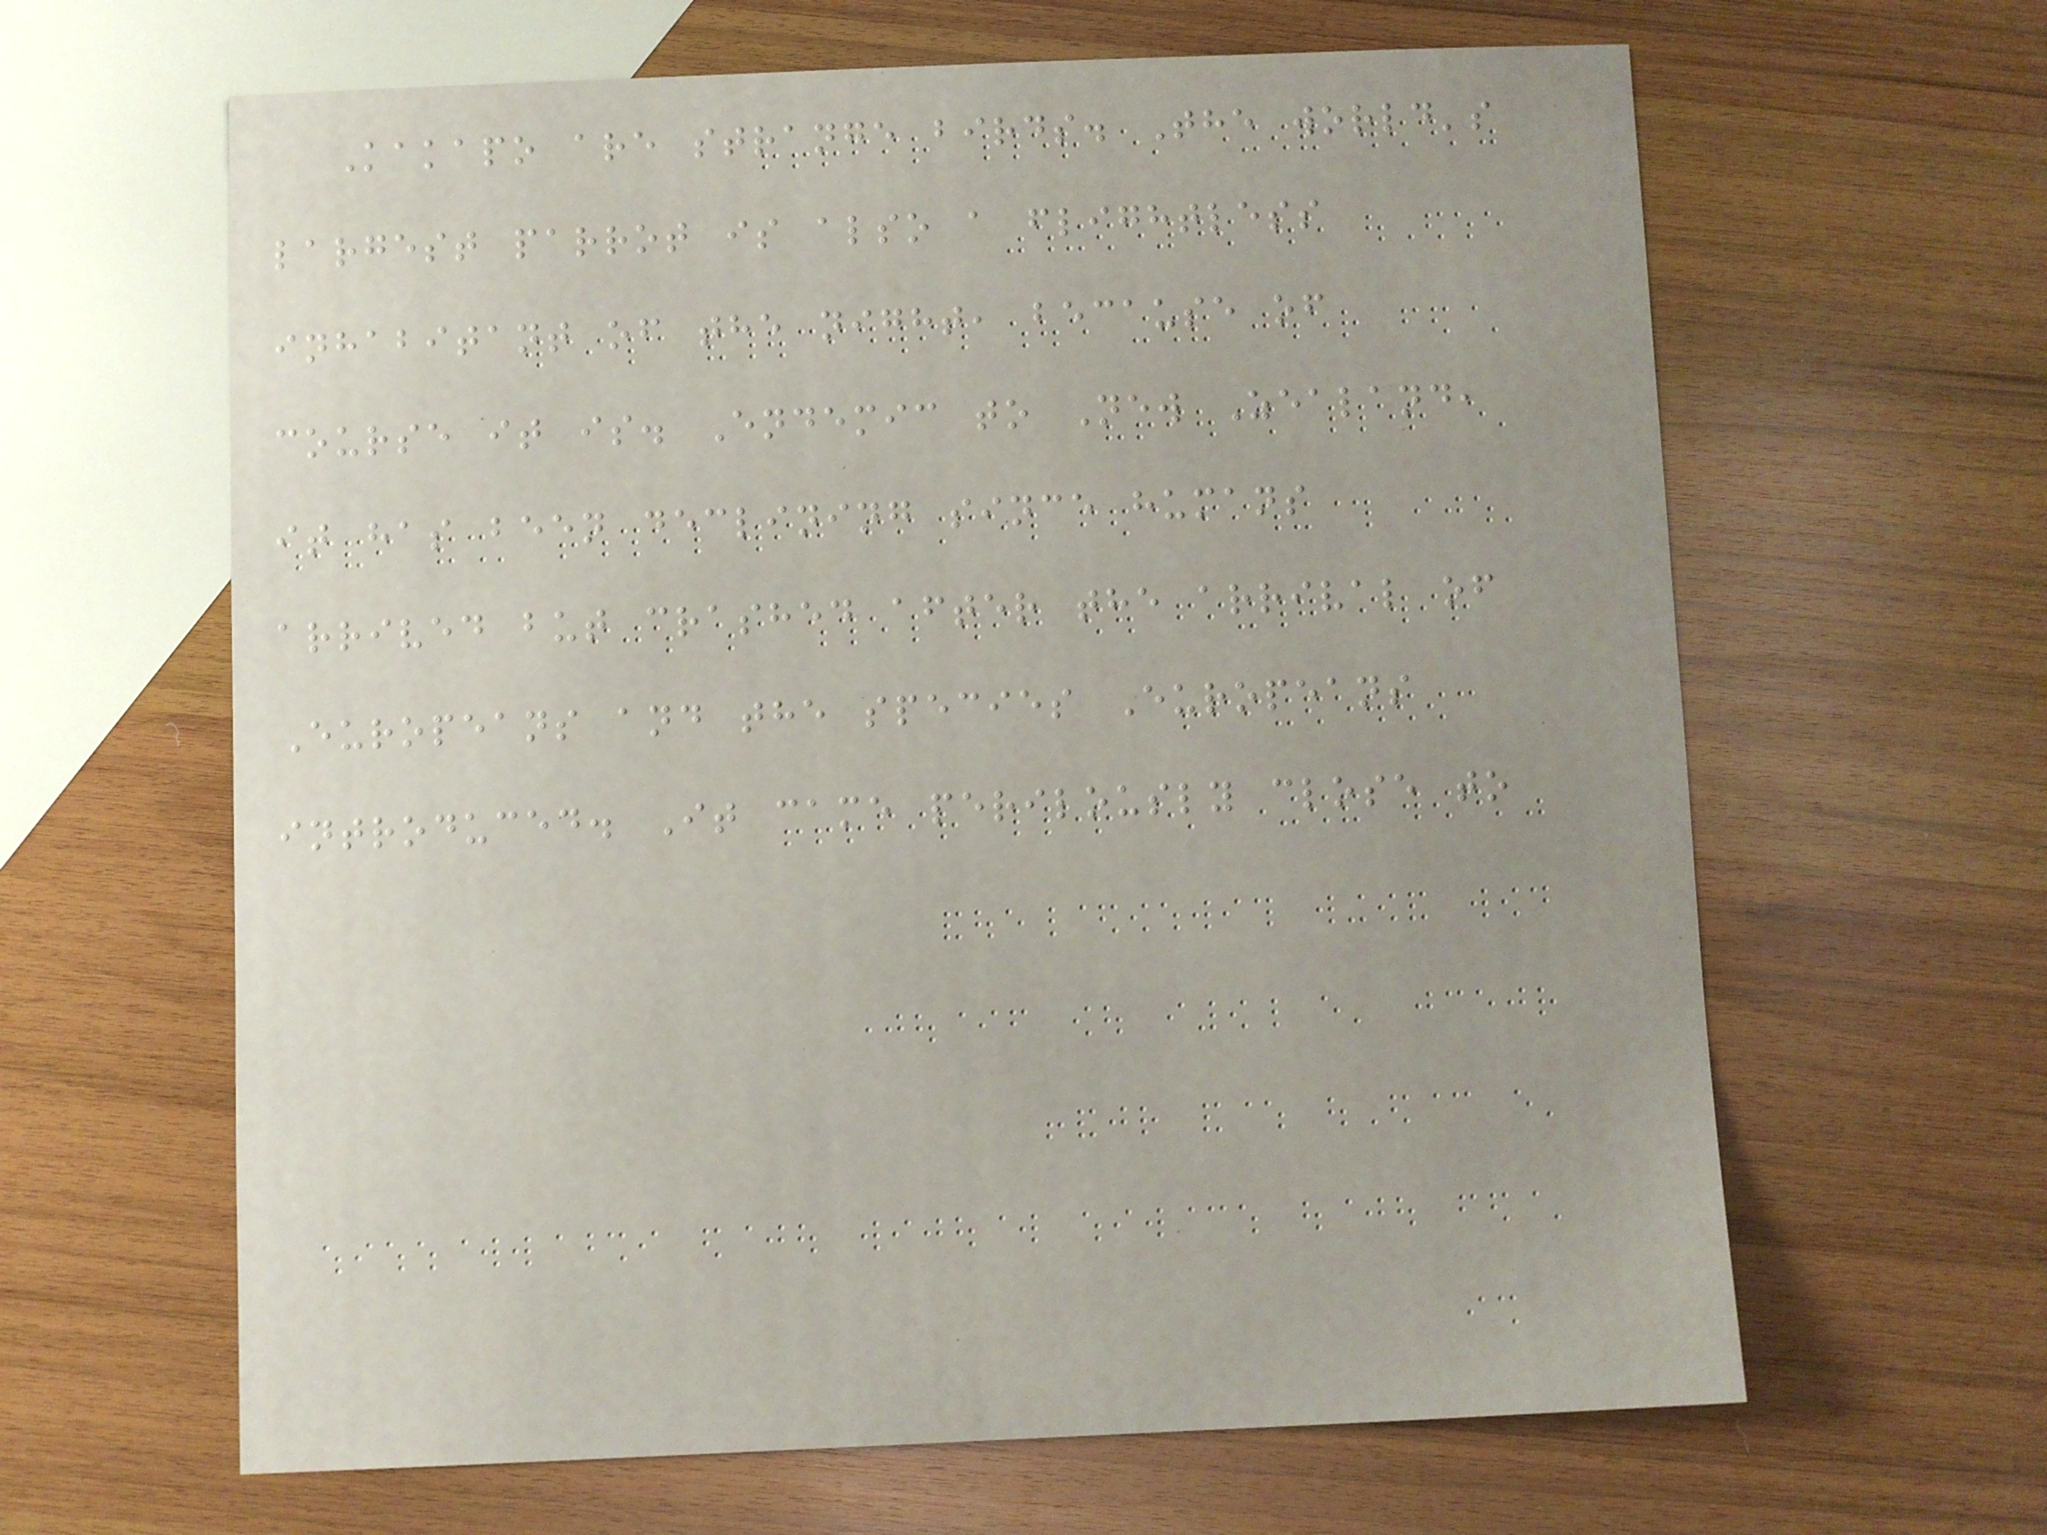Kakapo are strange birds. The world's
largest parrot is also a flightless
inhabitant of the night, because of
course it is. Endemic to New Zealand,
it has been declining since humans
arrived but crashed after the arrival of
Europeans and the species Europeans
introduced. It came perilously close to
